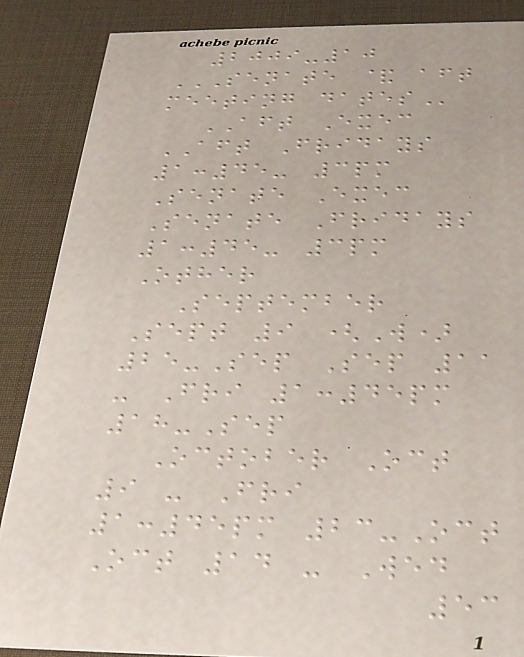2009-10
SENATE & AFT
MEETING DATES
AFT Exec
AFT Fridays
1:45- 3pm
Senate Exec
Senate Fridays
1:45- 3pm
Other
September
Sept 9 (W)
25-Sep Sep 11
- Fri 1:45pm
18-Sep
October Oct
9 - Fri
1:45pm 23-Oct
Oct 14 - Wed
53
